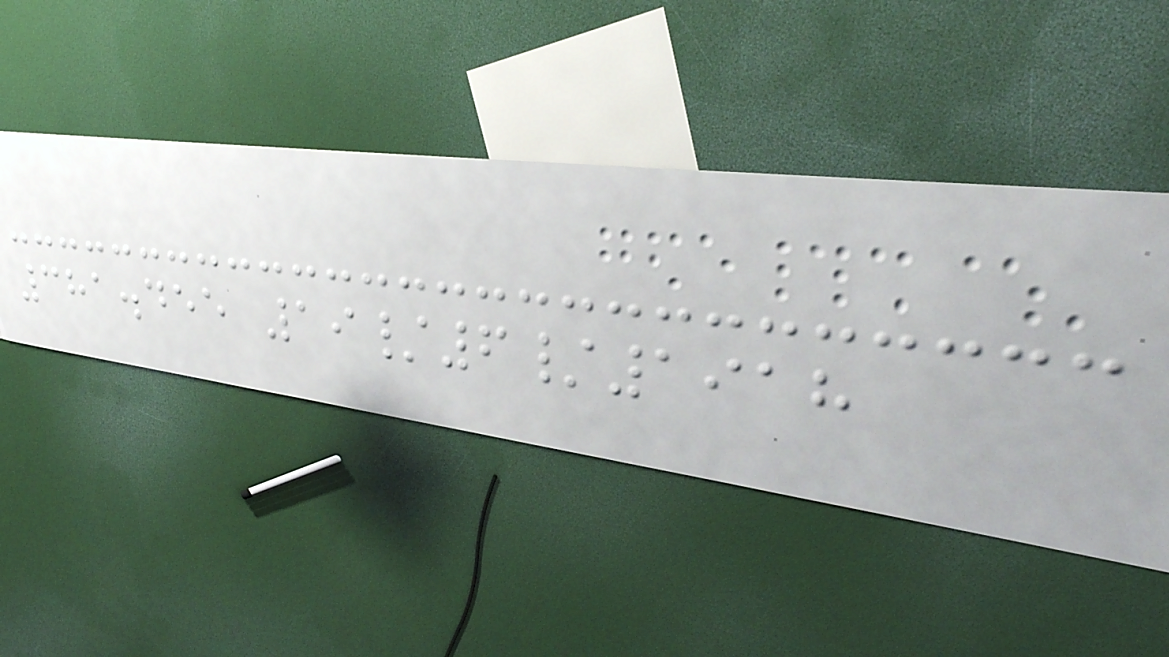381.455 19/6/1918
